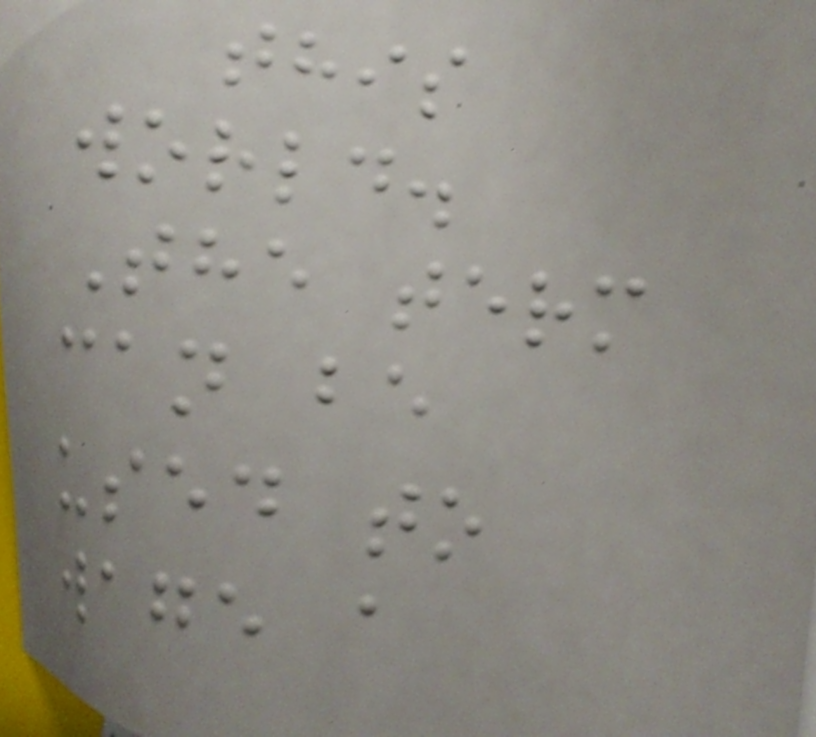this
world.
The term
can be
used to
wage a
